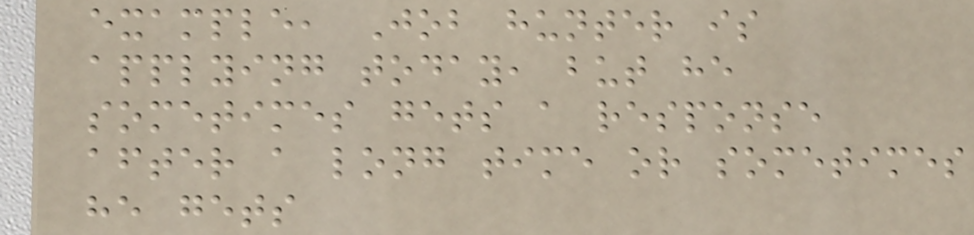example, Job hunter is
applying today, but he
sometimes gets a response
after a long time or sometimes
he gets
